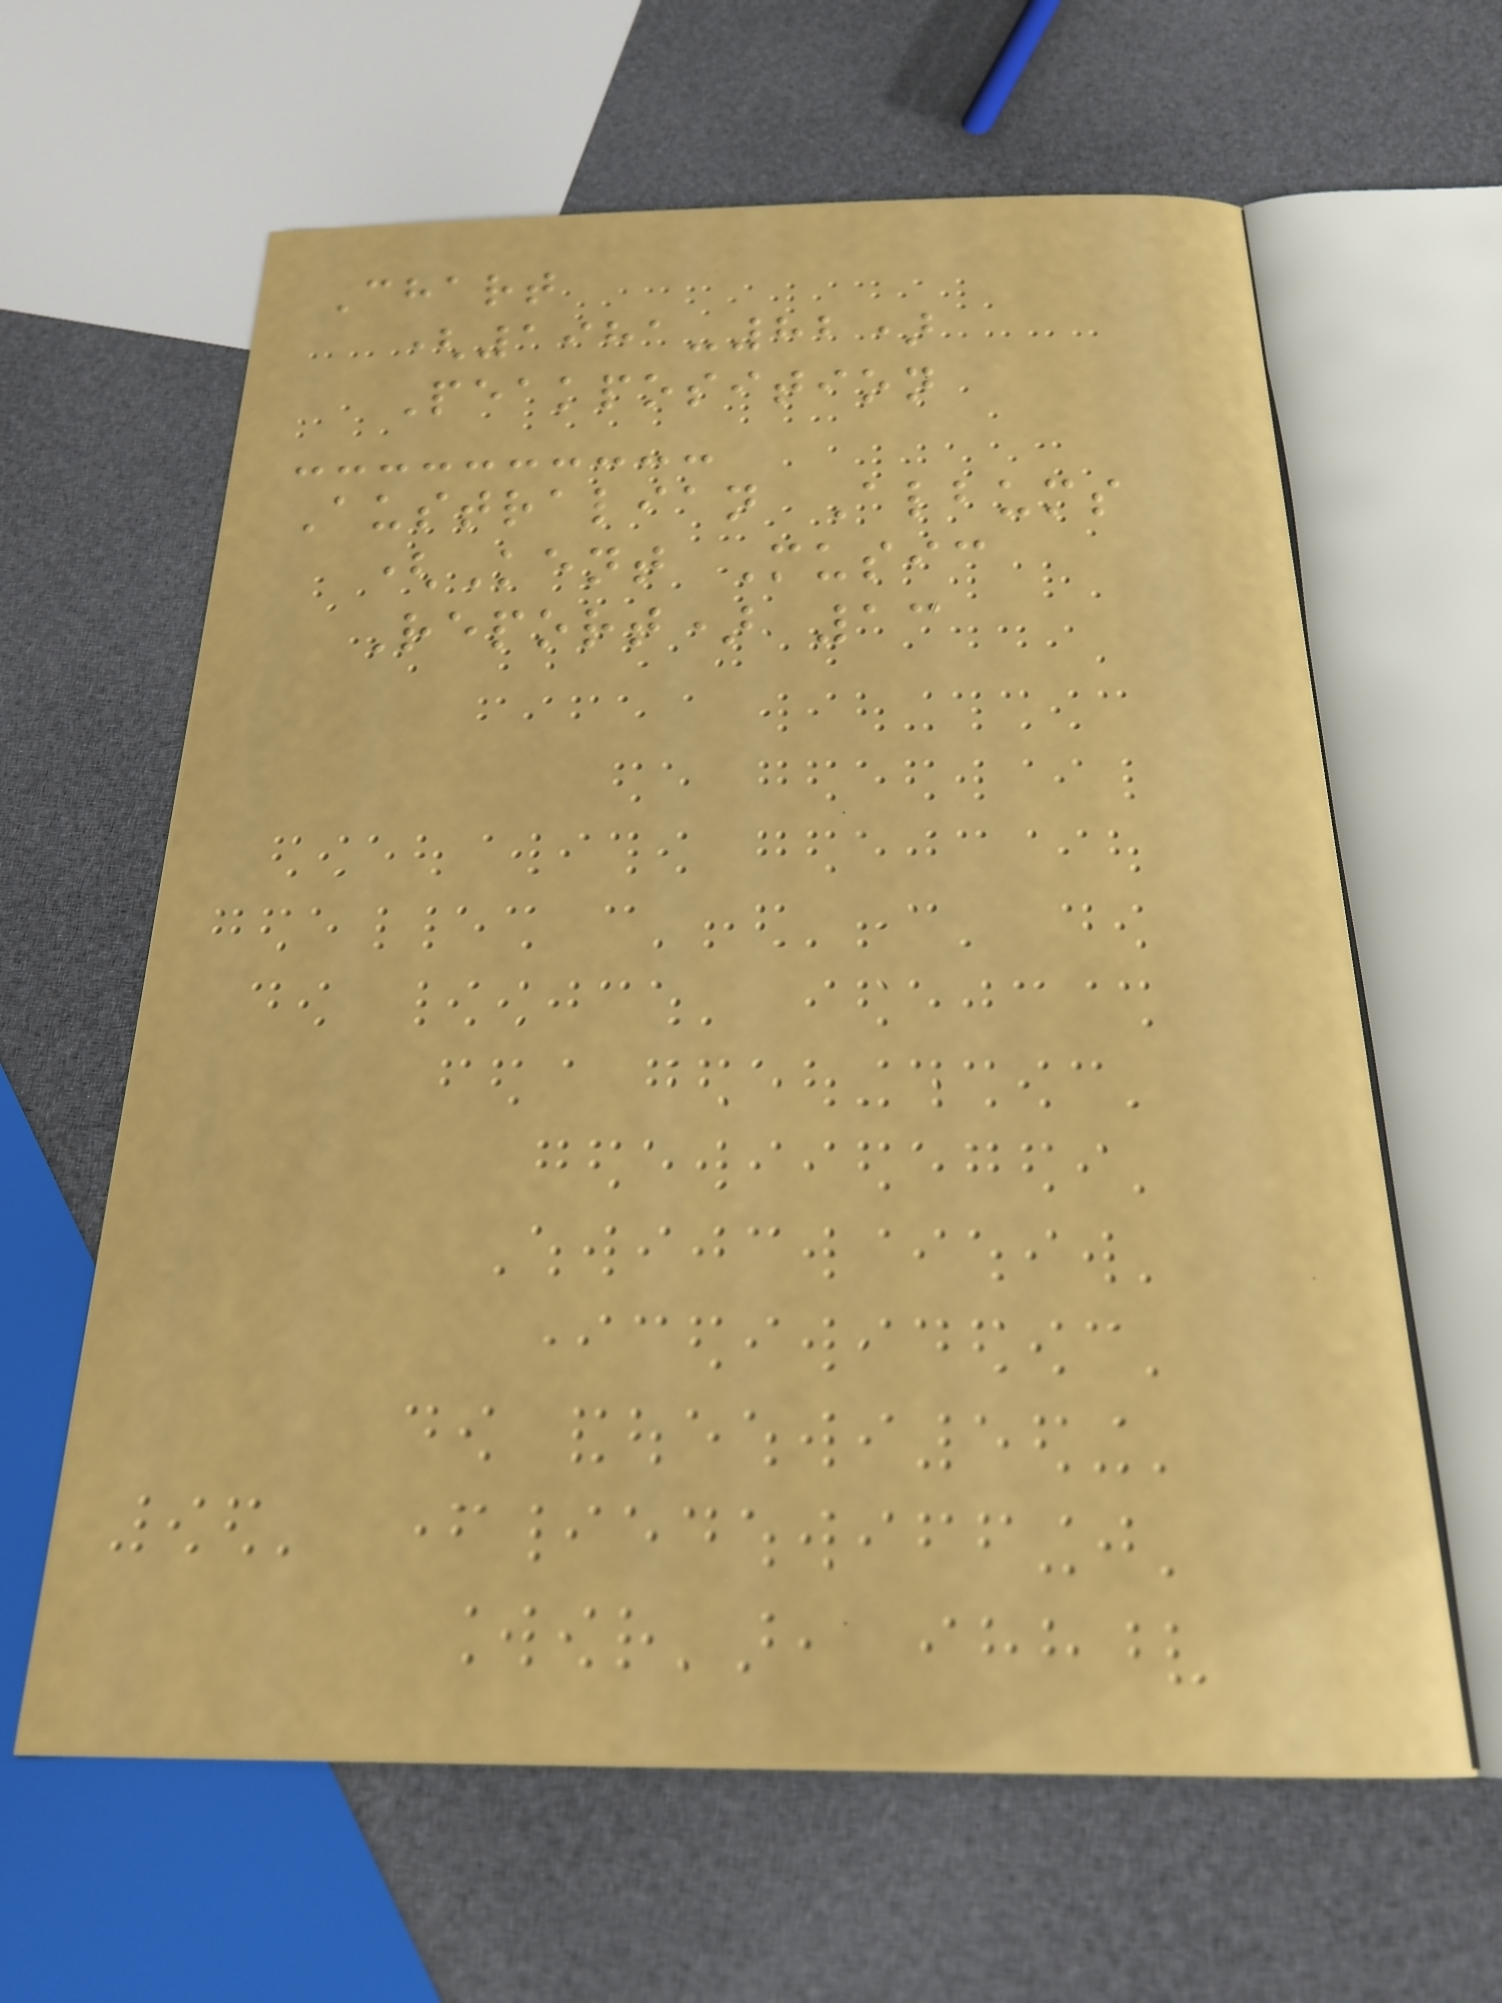Chart
(1981-82)
Peakposition
Australian Albums
(Kent Music
Report) 13
